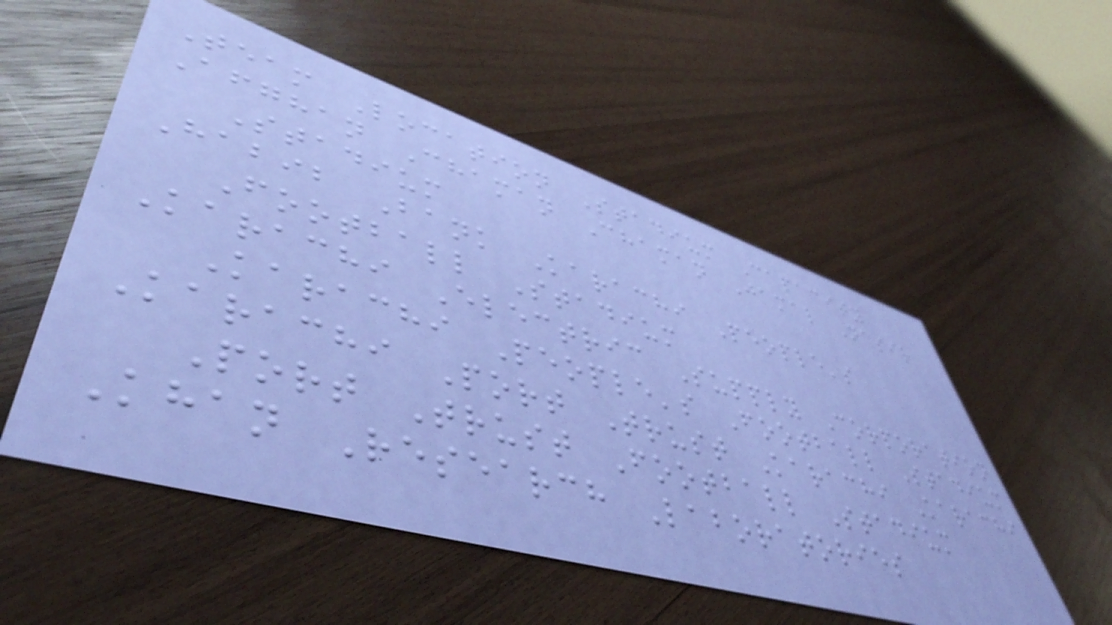Team Location Stadium Capacity
Afghan Chaman Chaman Jamal Nasir
Stadium
Habib Bank Karachi People's
Football Stadium
Karachi Electric Supply Corporation
Karachi People's Football Stadium
Karachi Port Trust Karachi Karachi
Port Trust Football Stadium
Khan Research Laboratories
